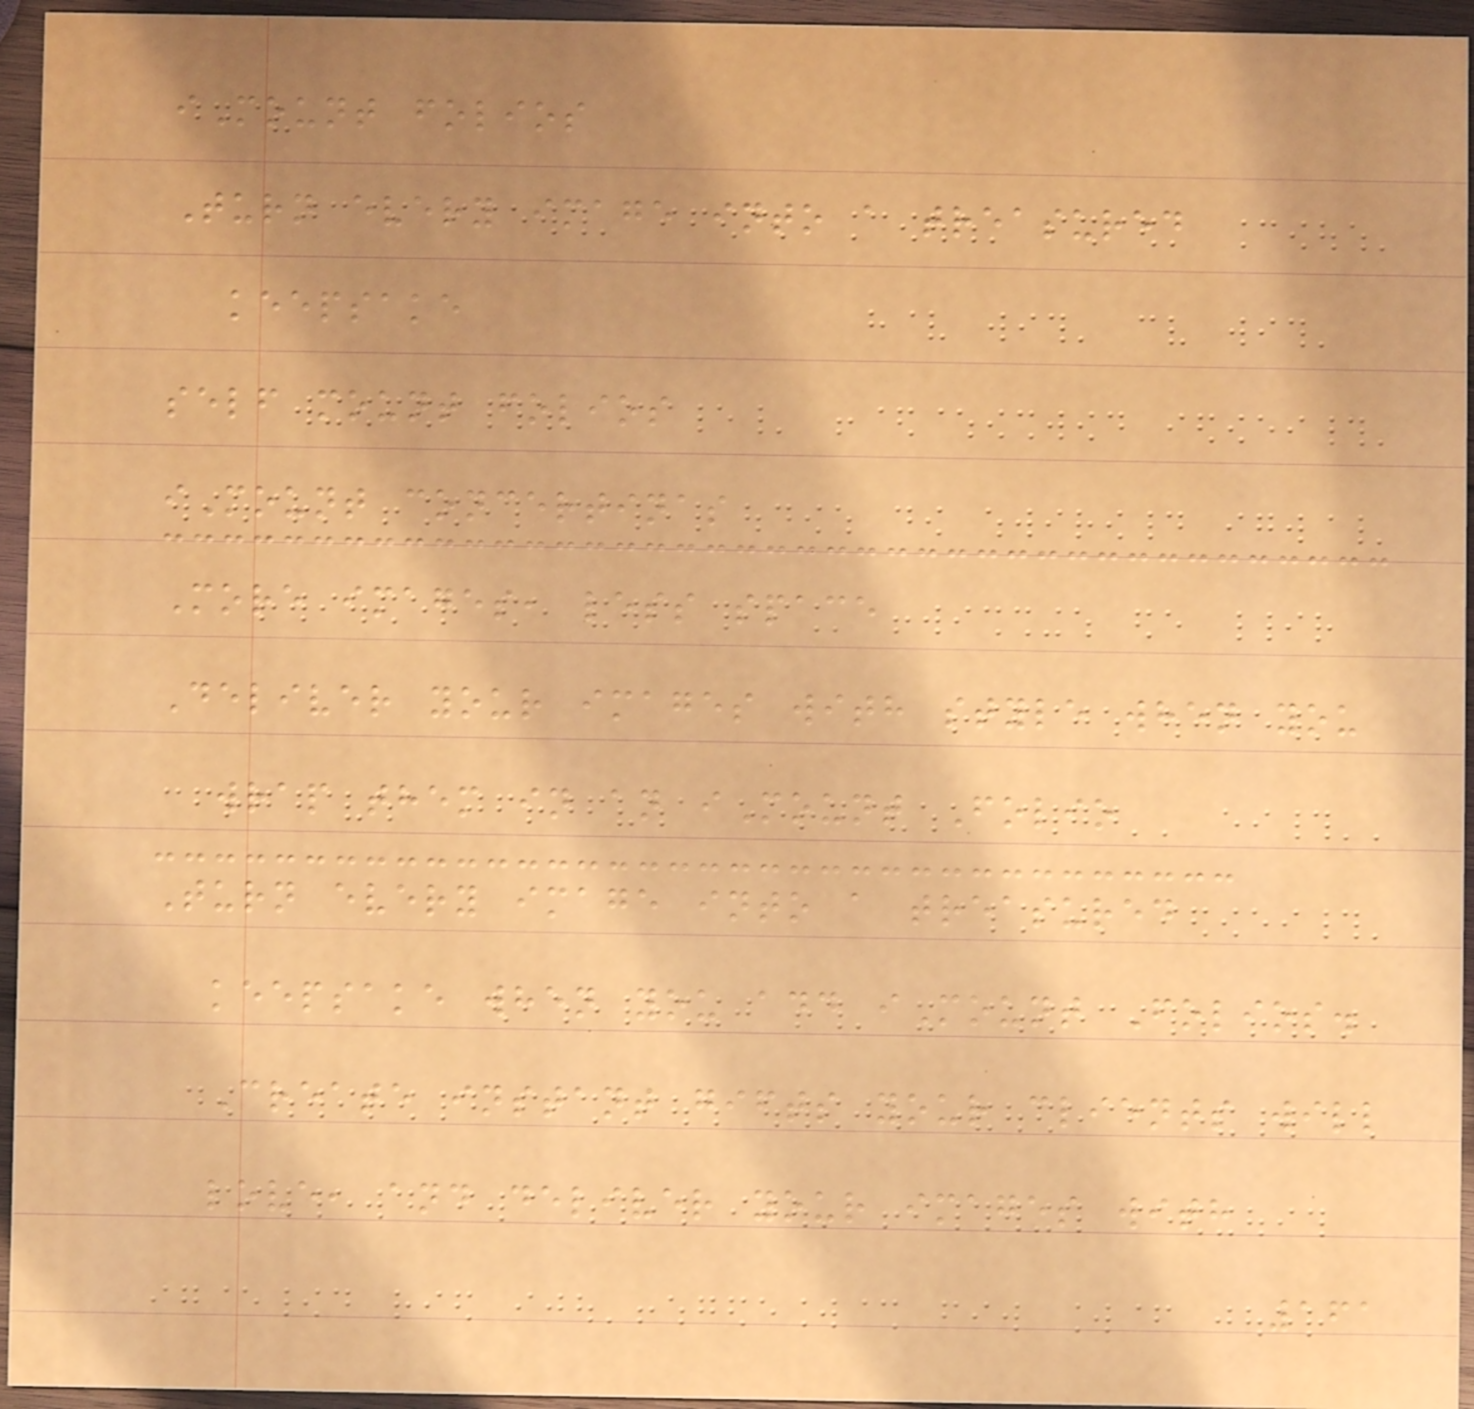iMount folios
Turn every image into a treasured
keepsake
self mount folios
iMount concertinas
More images, less space
Deliver your images with style when you
wrap them in an iMount Folio
Turn every image into a treasured
keepsake when you add iMount Folios.
Create instant gifts your clients will
love, and deliver your images with
161
